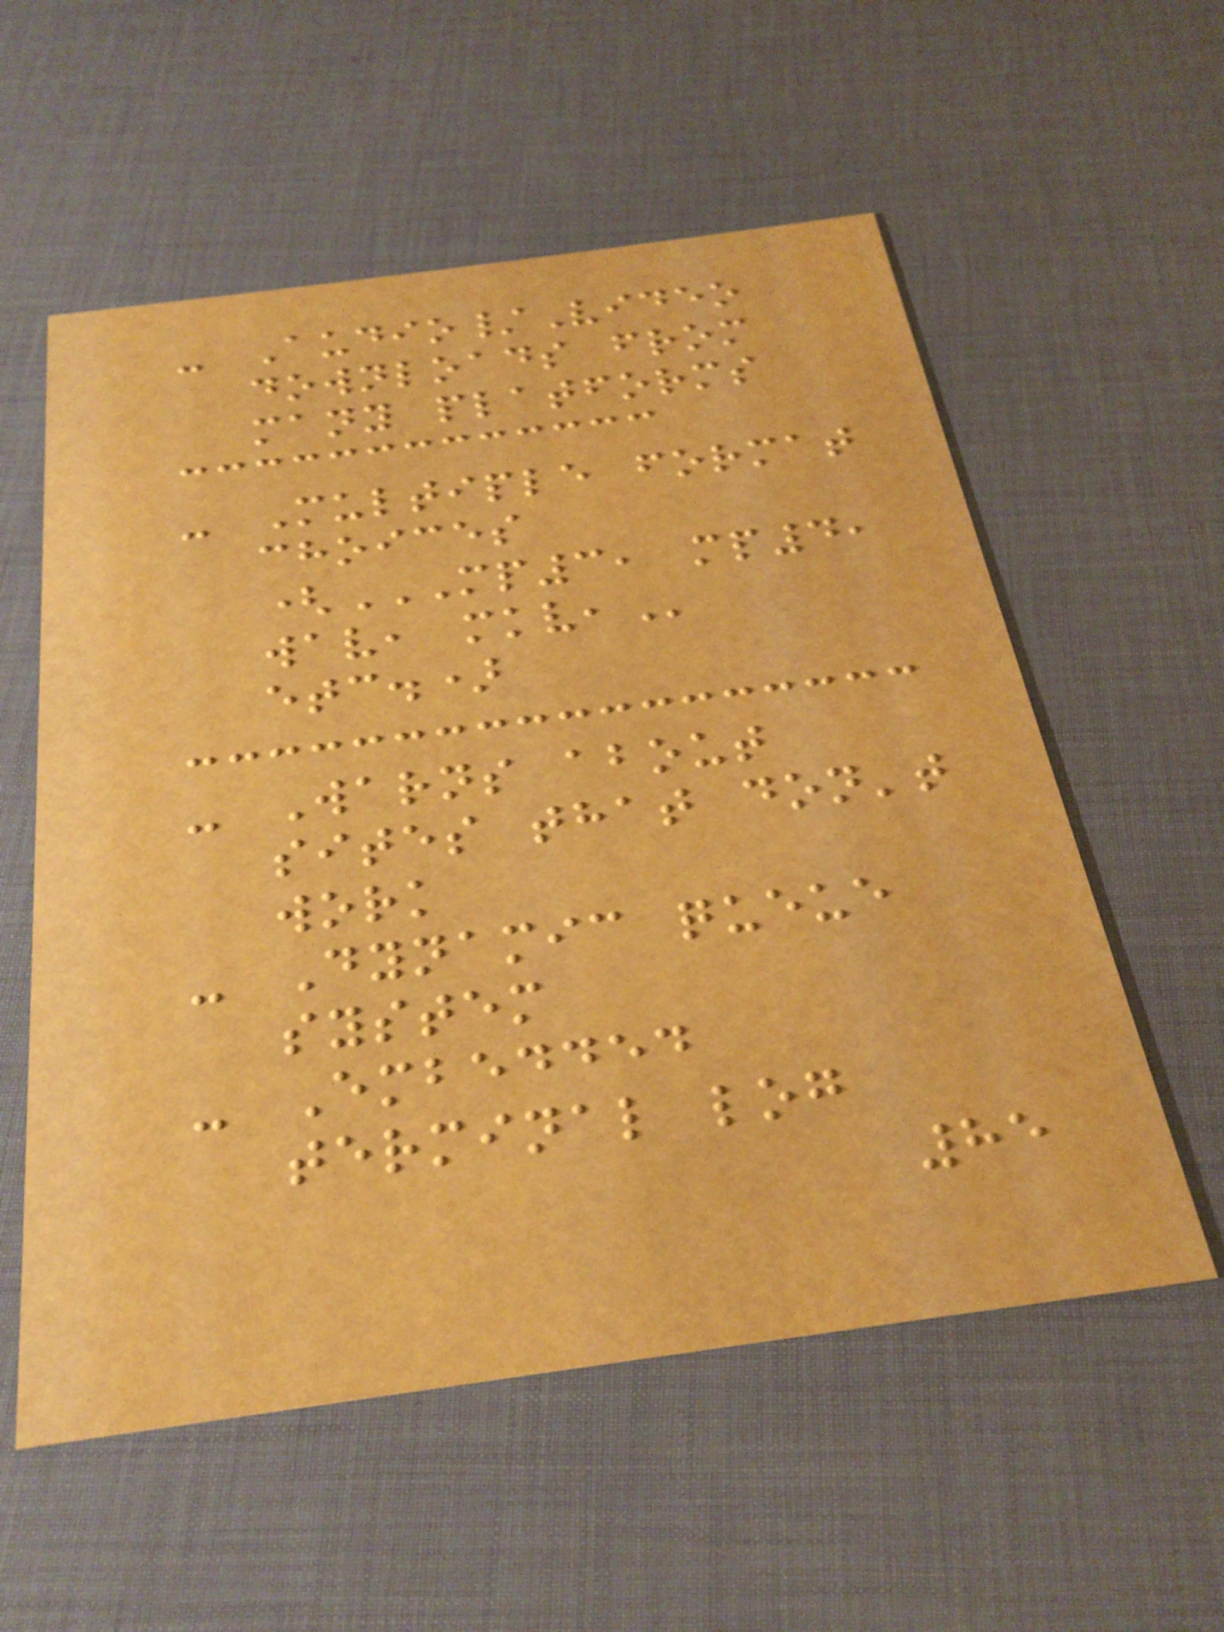- Audio/Video
downloads from
many platforms
- Multiple format
choices
(MP3, MP4,
WAV, MKV,
etc.)
- Warns about
sites that don't
work
- Dynamic queue
system
- Embedded
terminal log
85
